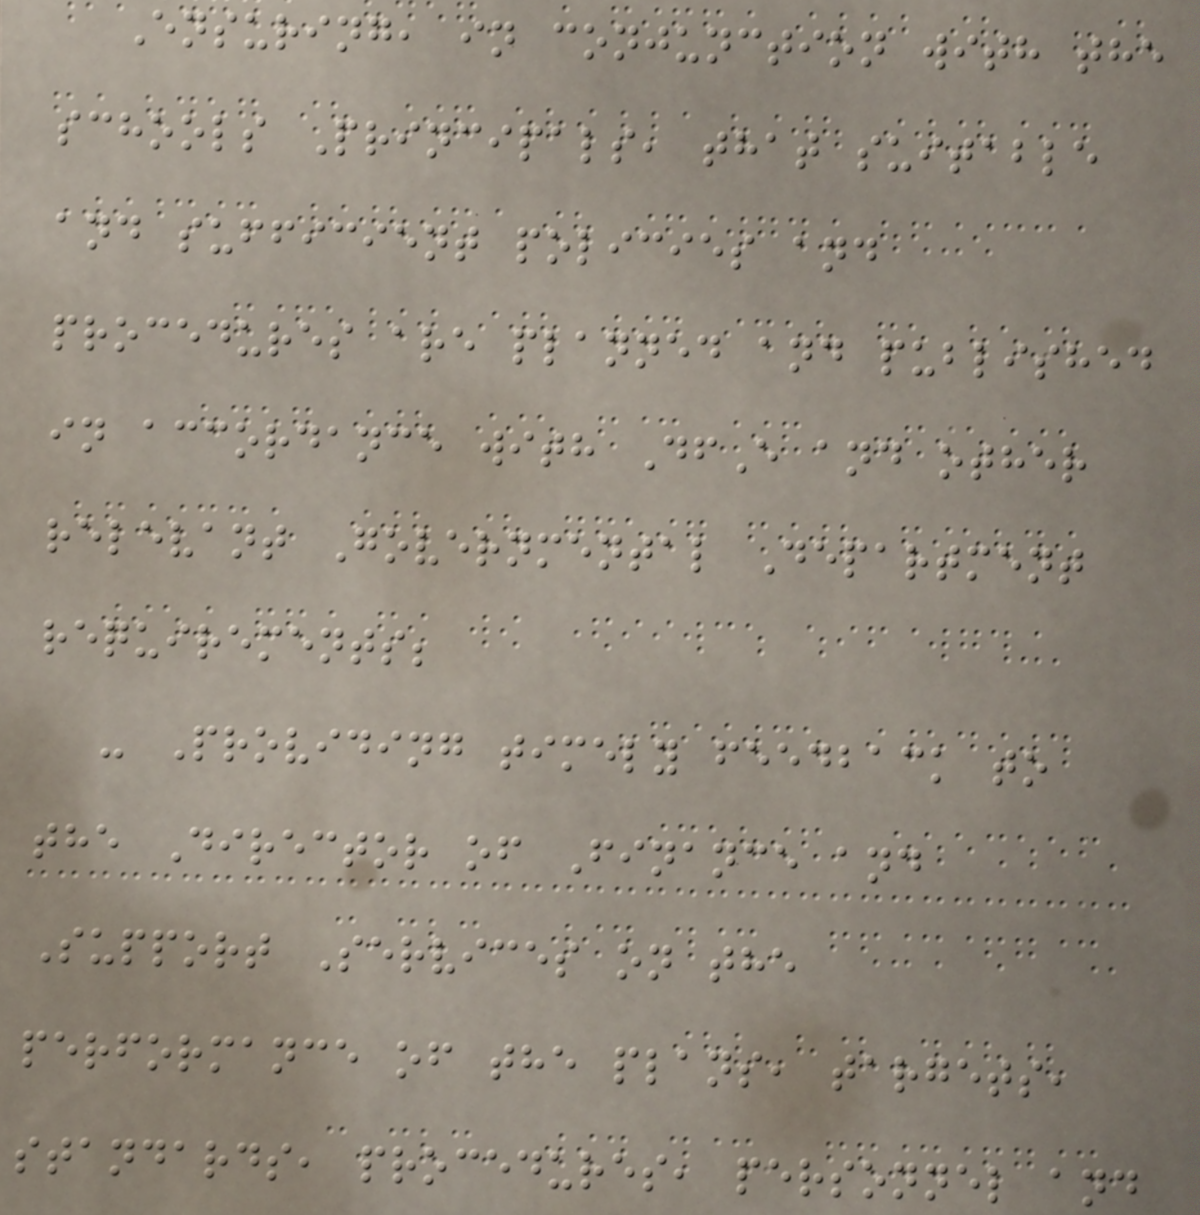Ensuring, in conjunction with the
schools Principals, that suitable
and sufficient policies and
procedures are planned and published
in accordance with DfE and other
relevant Governmental Department
requirements;
- Providing timely feedback to
the Director of Finance and
Support Services on the
performance of the plans, targets,
standards, procedures, personnel and
